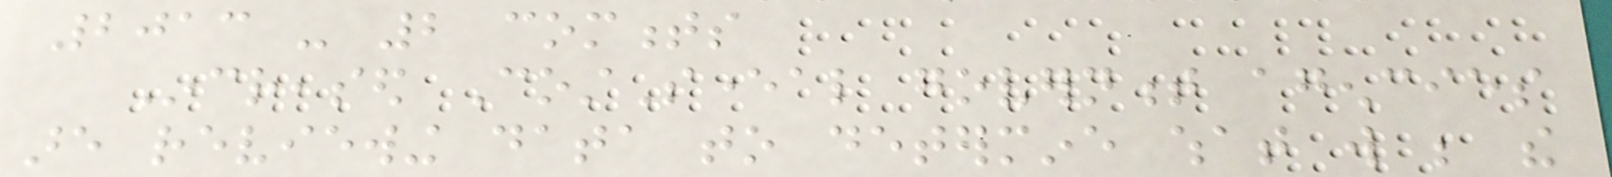2013 - 2 comments
Increased CostSeveral government agencies
are reviewing data to determine what will be the
